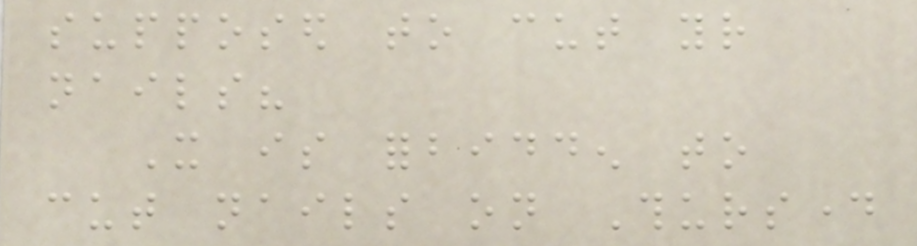supposed to cut your
nails?
It is forbidden to
cut nails on Thursday
